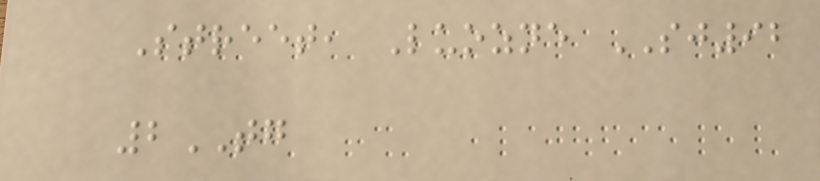Street, Luozne SJ92
2TG
